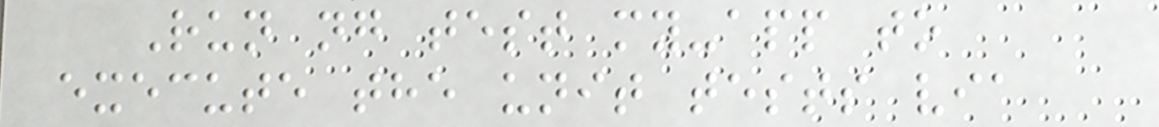Run ng test my-app to
execute the unit tests via
